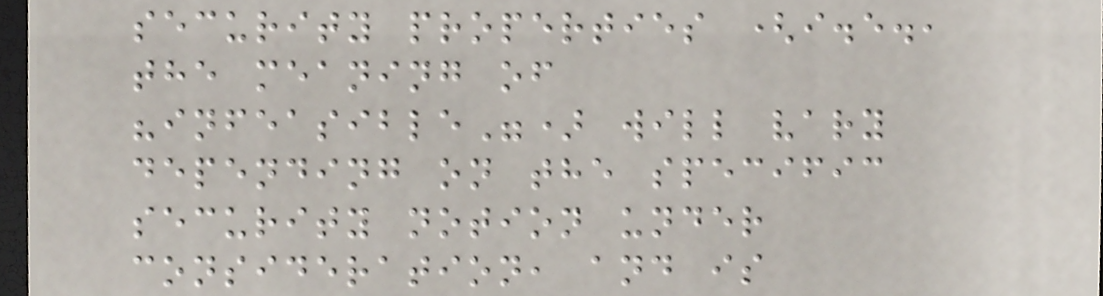security properties (i.e.,
the meaning of
"infeasible") will vary
depending on the specific
security notion under
consideration, and is
